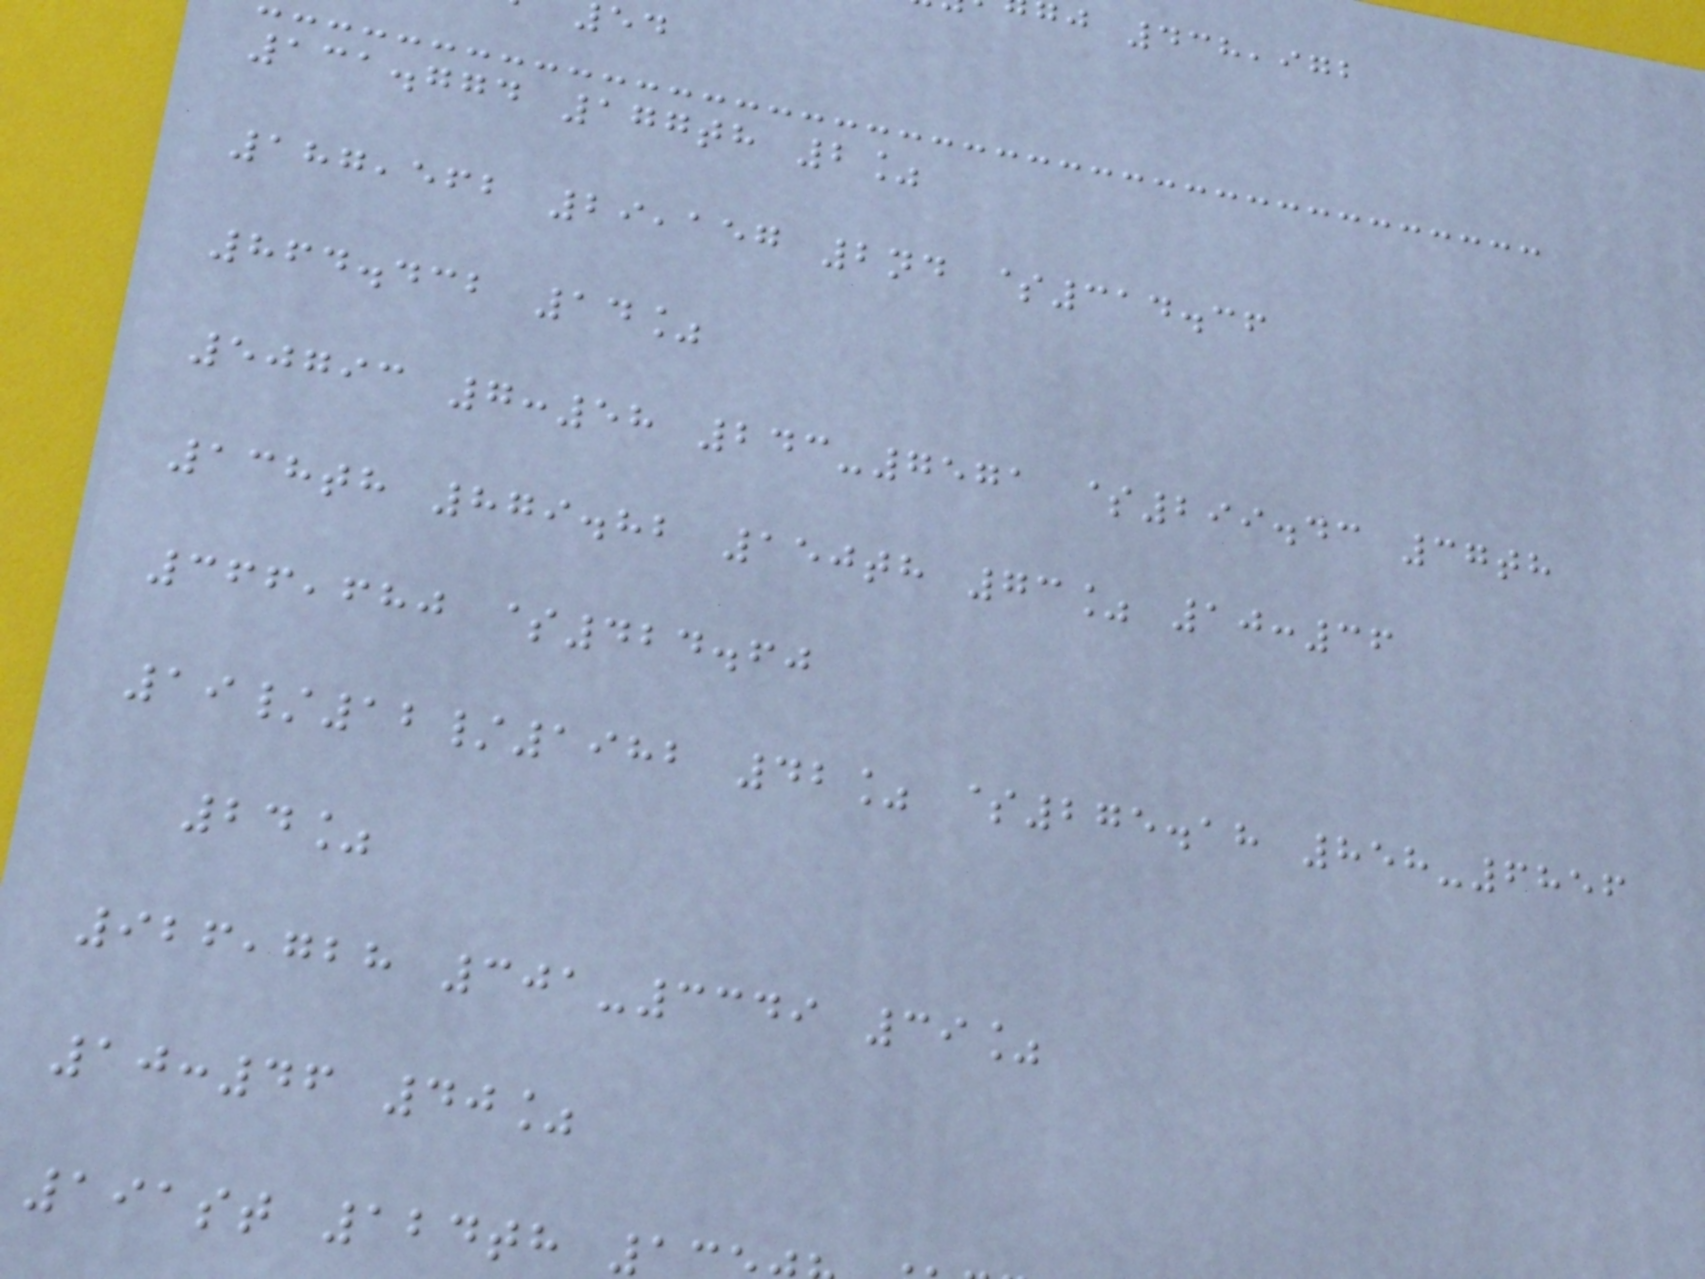j 438,972
131.774 177th 2%
187,562 29,157 2nd $314.36
864.432 14%
50793 7:58 243-7571 $299.43 37th
138th 879.82 150th 73% 10:36
366,680 $424.60
19/12/1982 42% $275.18 858-6856
24%
926,728 301-3349 39%
10:46 40%
191st 124th
